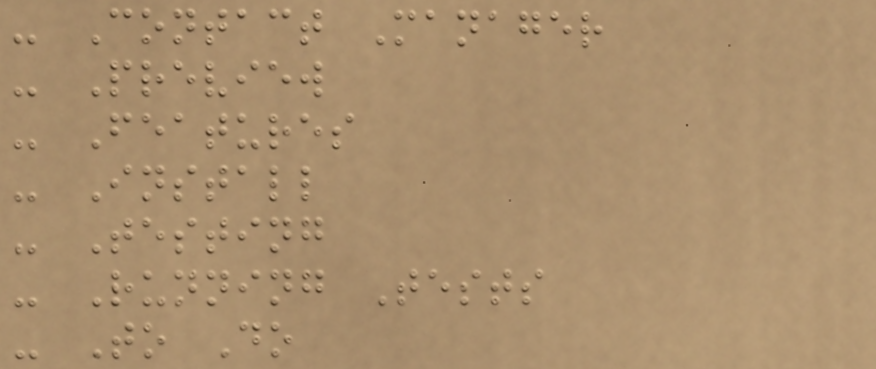- Contact Manager
- Preview
- Features
- Install
- Testing
- Running Tests
- To Do
